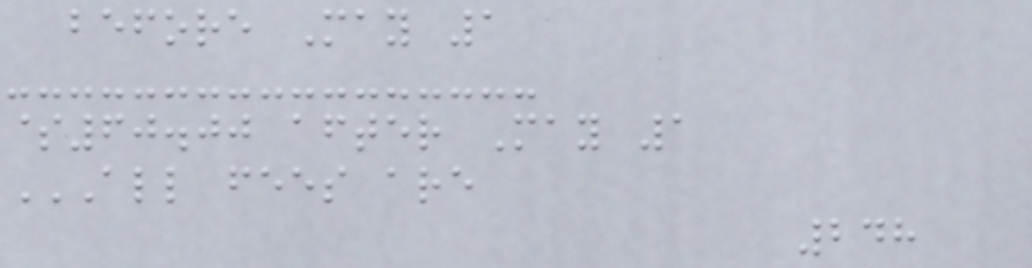before May 1
$60.00 after May 1
ALL FEES ARE
248
